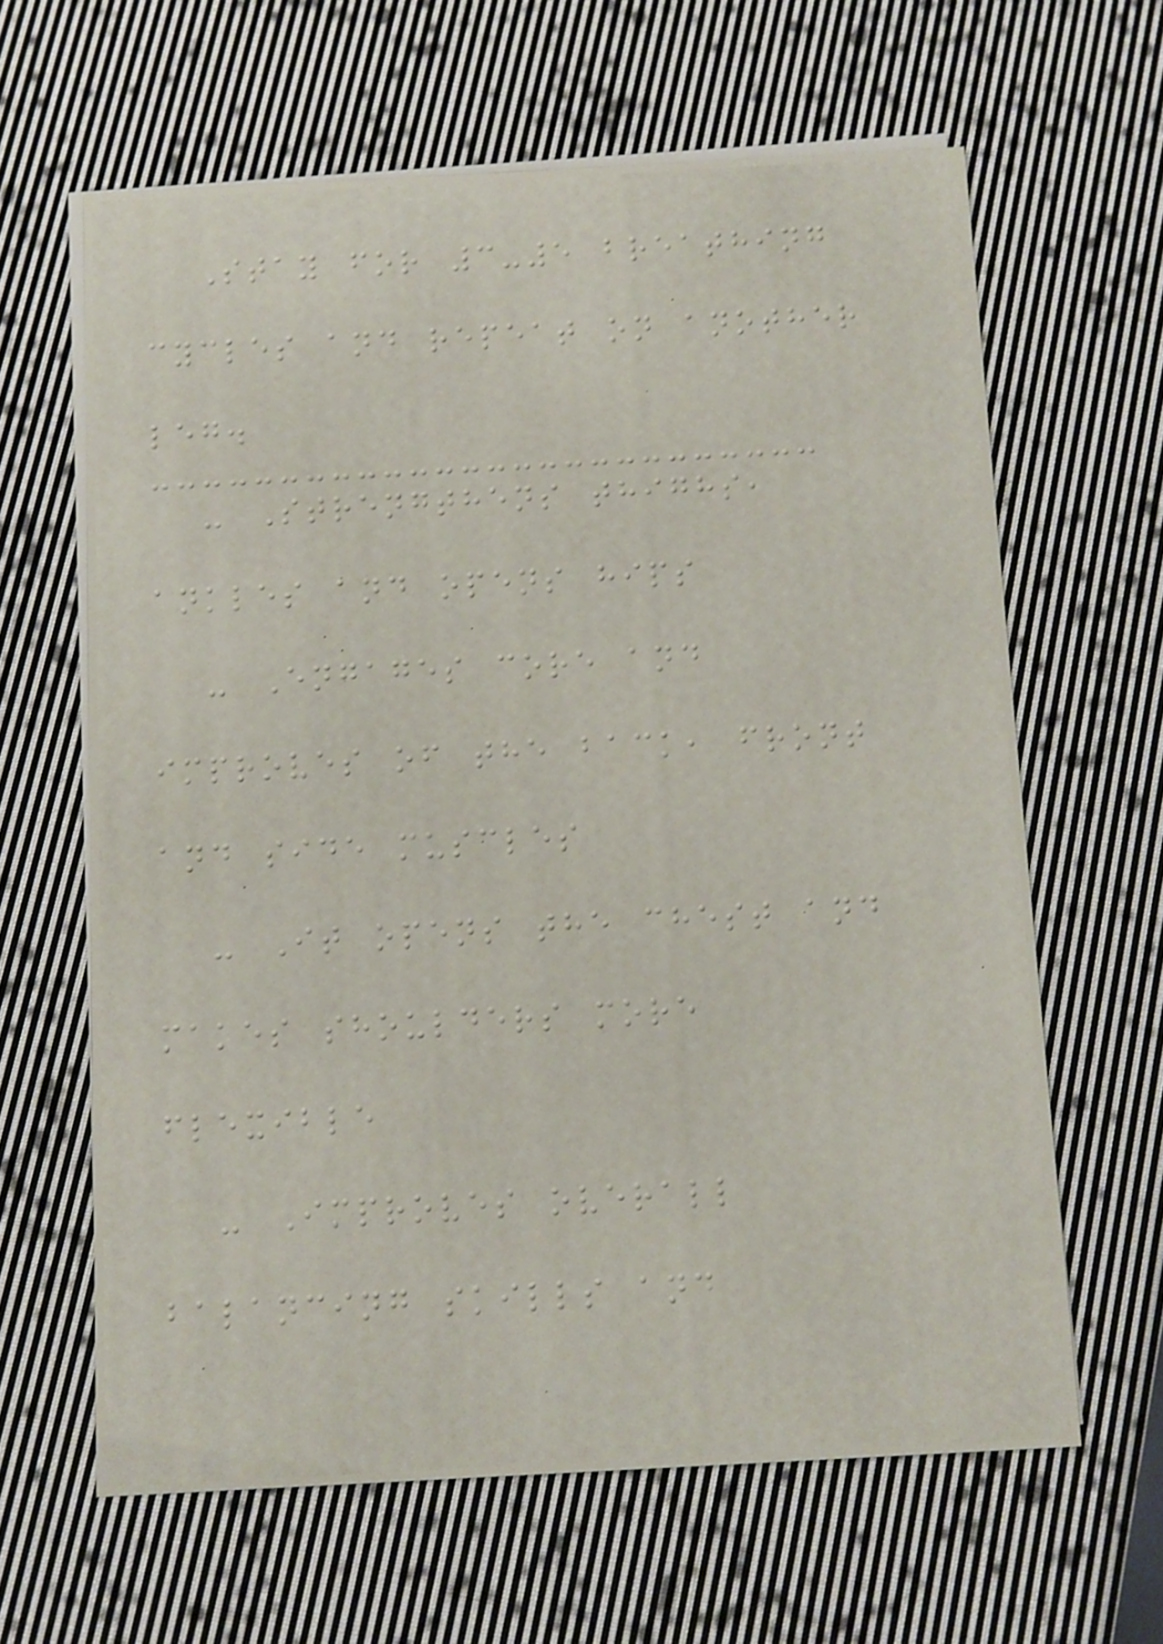Stay for 3-5 breathing
cycles and repeat on another
leg.
- Strengthens thighs,
ankles and opens hips
- Engages core and
improves of the back, front
and side muscles
- It opens the chest and
makes shoulders more
flexible
- Improves overall
balancing skills and
